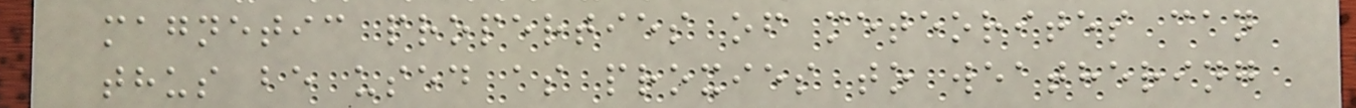magnetic properties of meteorites can
thus be used as proxies to weathering
